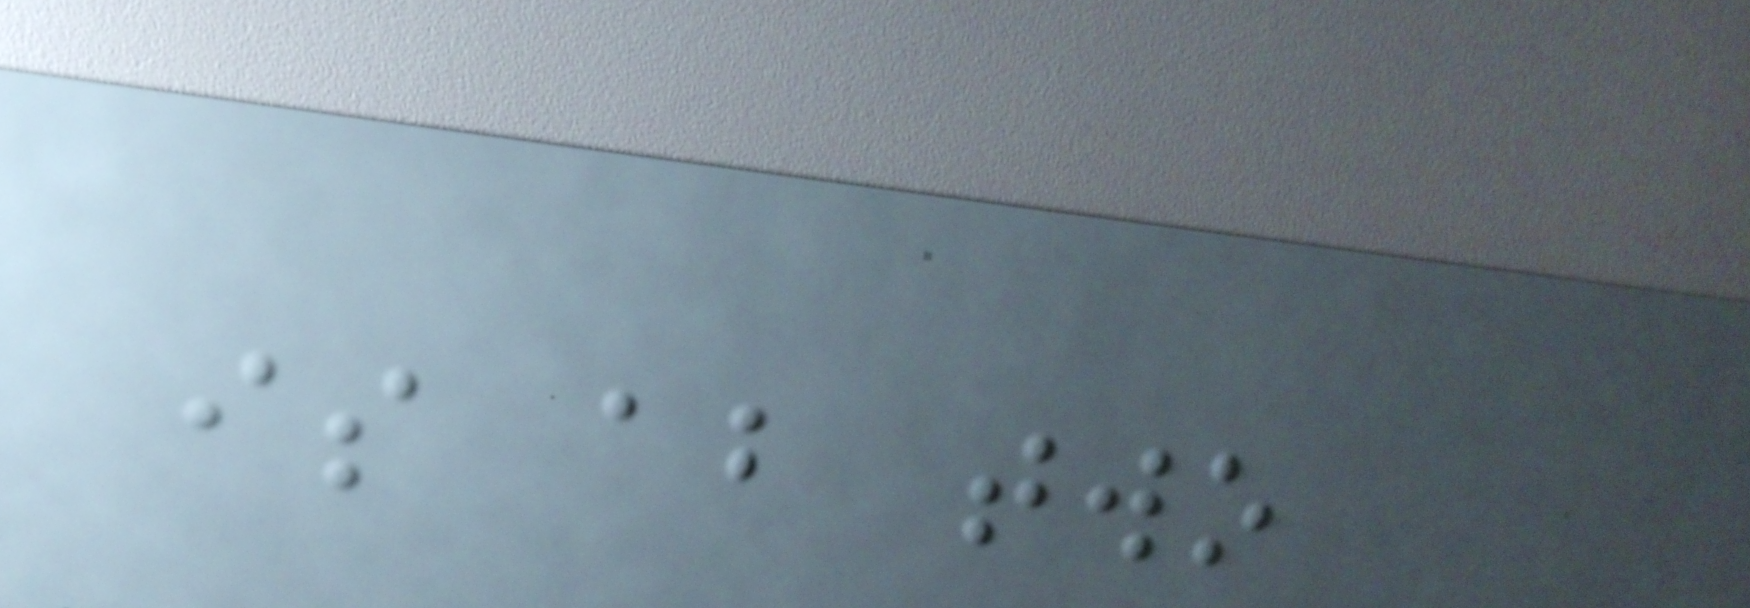is about two
